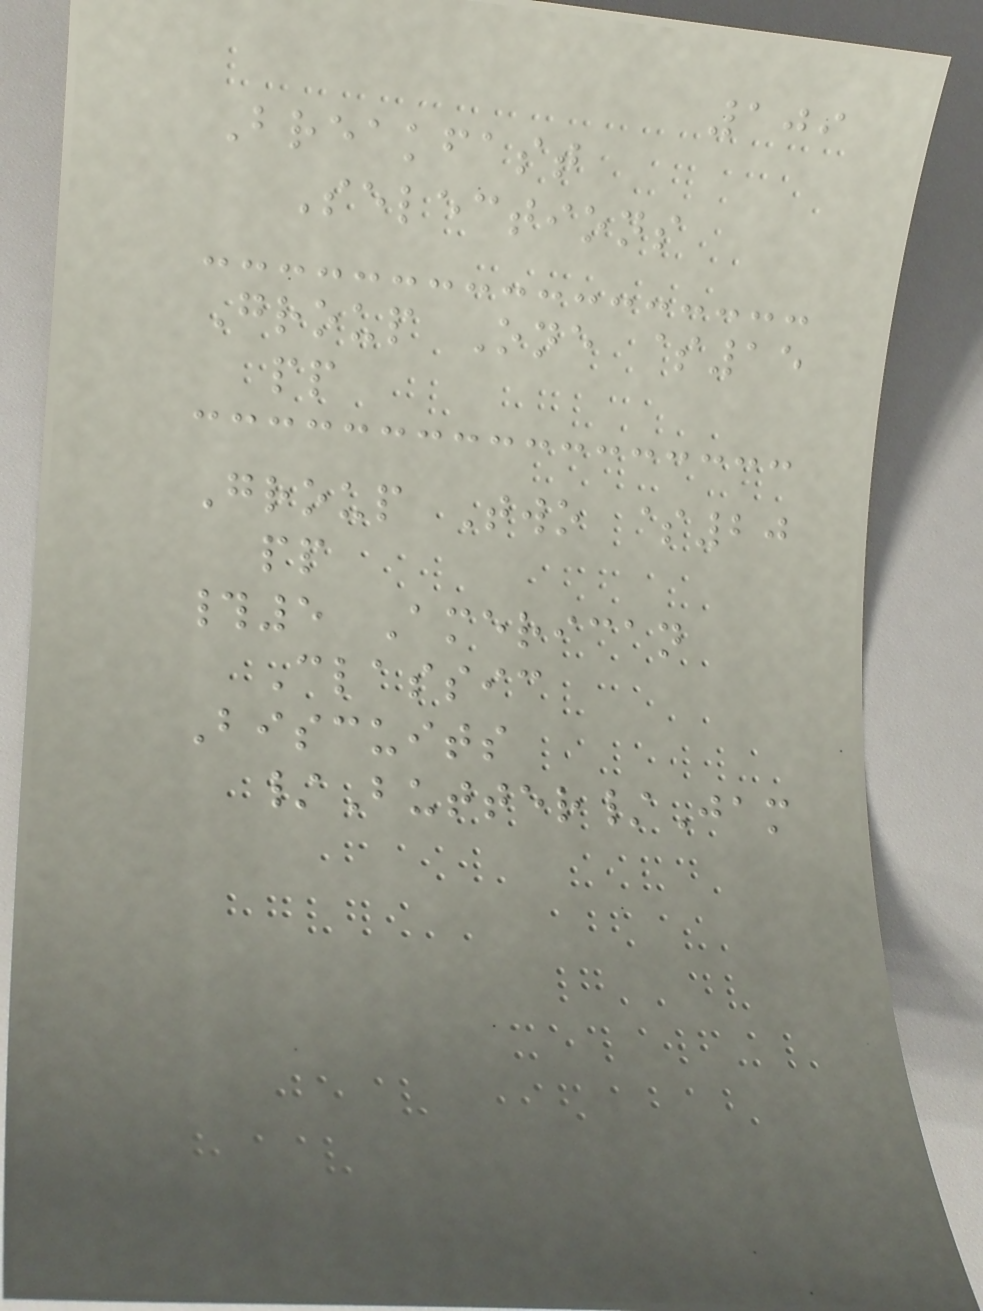109
Breakfast
Selections
Group One $15
pp
Group Two $20
pp
#5 American
Classic
Biscuits
/Butter/Jam
